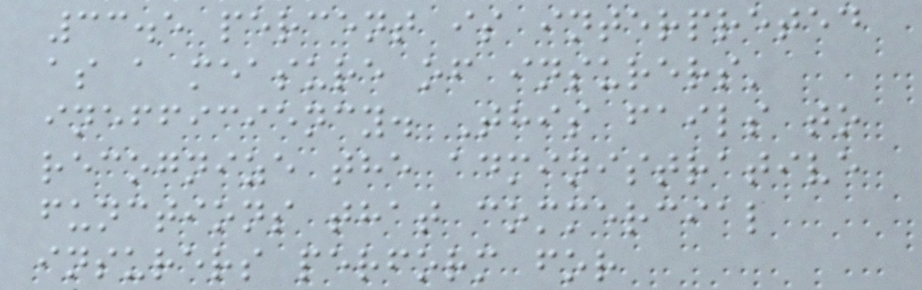33.5 percent is interpreted
as a measure of insurers'
inefficiency. This fails to
recognize the administrative
functions that commercial
insurers perform for
